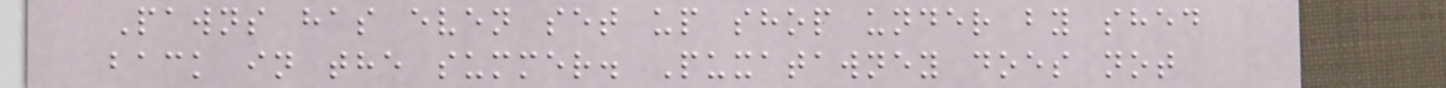Pawns has even set up shop under by shed
back in the summer. Puxatawney does not
